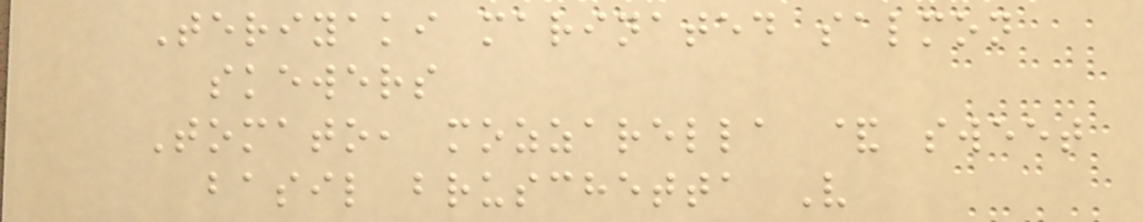Teriyaki marinated salmon
skewers
Tomato, mozzarella & sweet
basil bruschetta V
